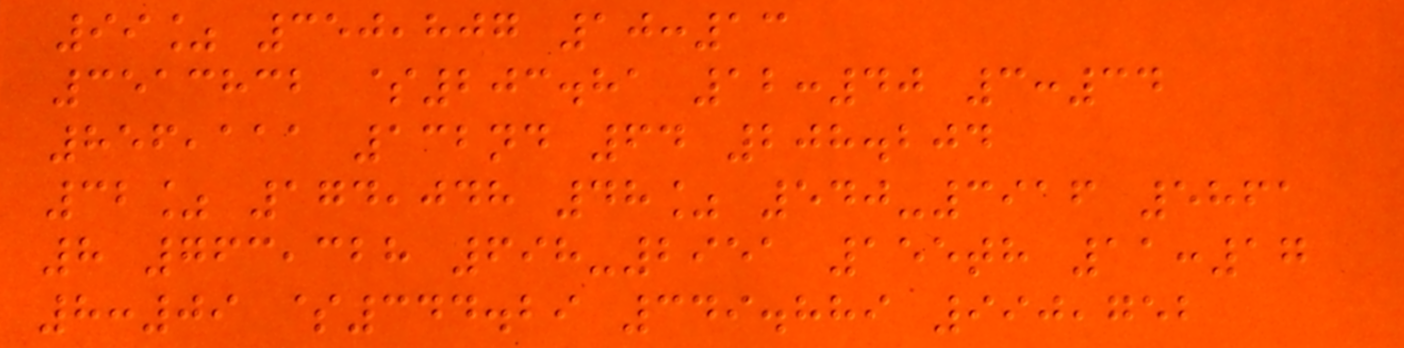99% 350,807 10:13
3513832 $203.81 12:40 3:34
856,111 132nd 64 208.204
32% 174,048 48% 540-3916 5861
8 763,328 698-2951 155th 11:17
8:09 $344.29 349.889 990,752
